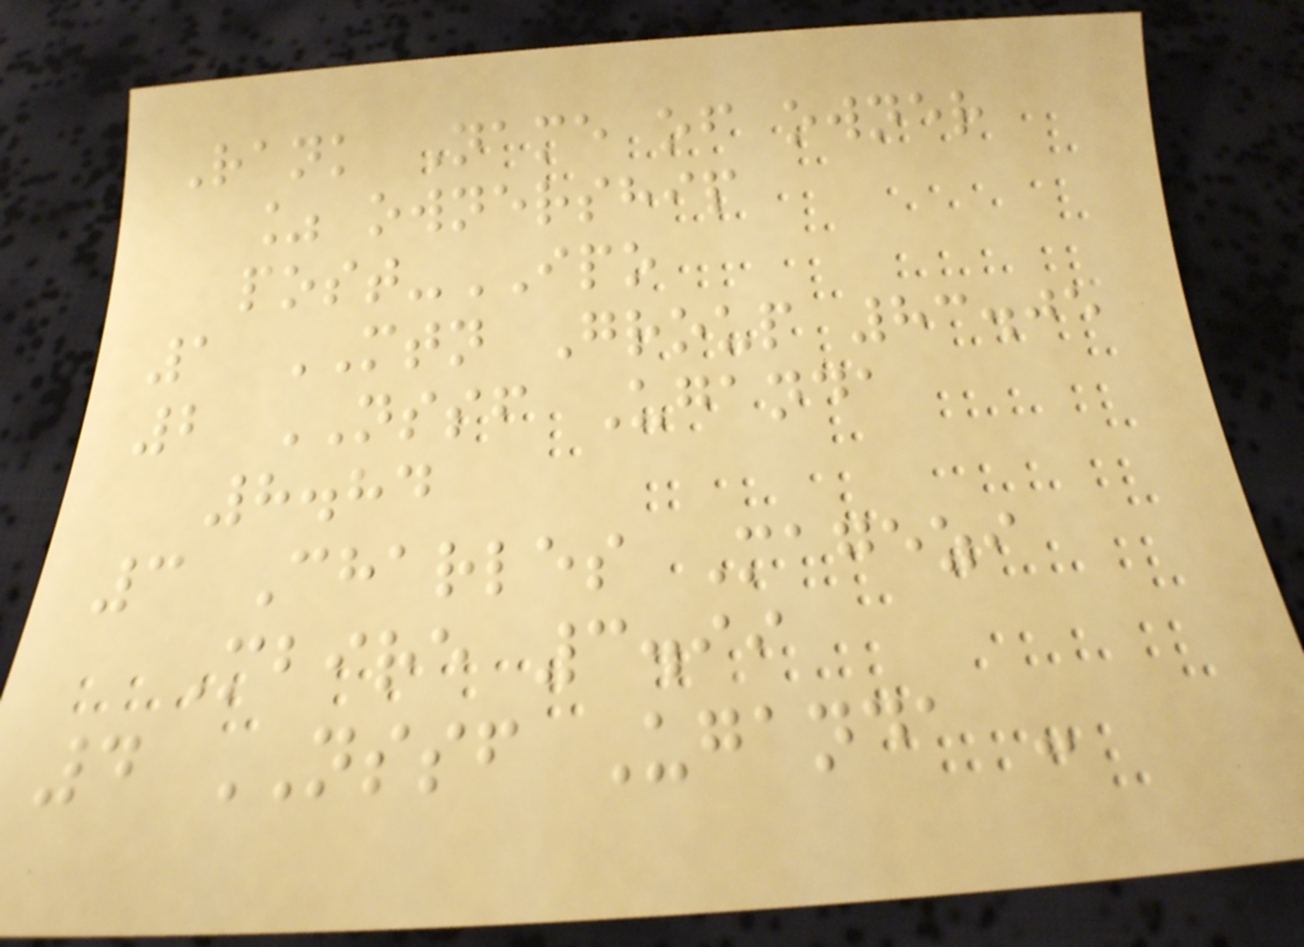Rank Name of owner
% ownership
post-IPO
1 MTN Group 83.05
2 NSSF Uganda
8.84
3 Charles Magezi
Mbire 3.99
4 NSSF Uganda -
